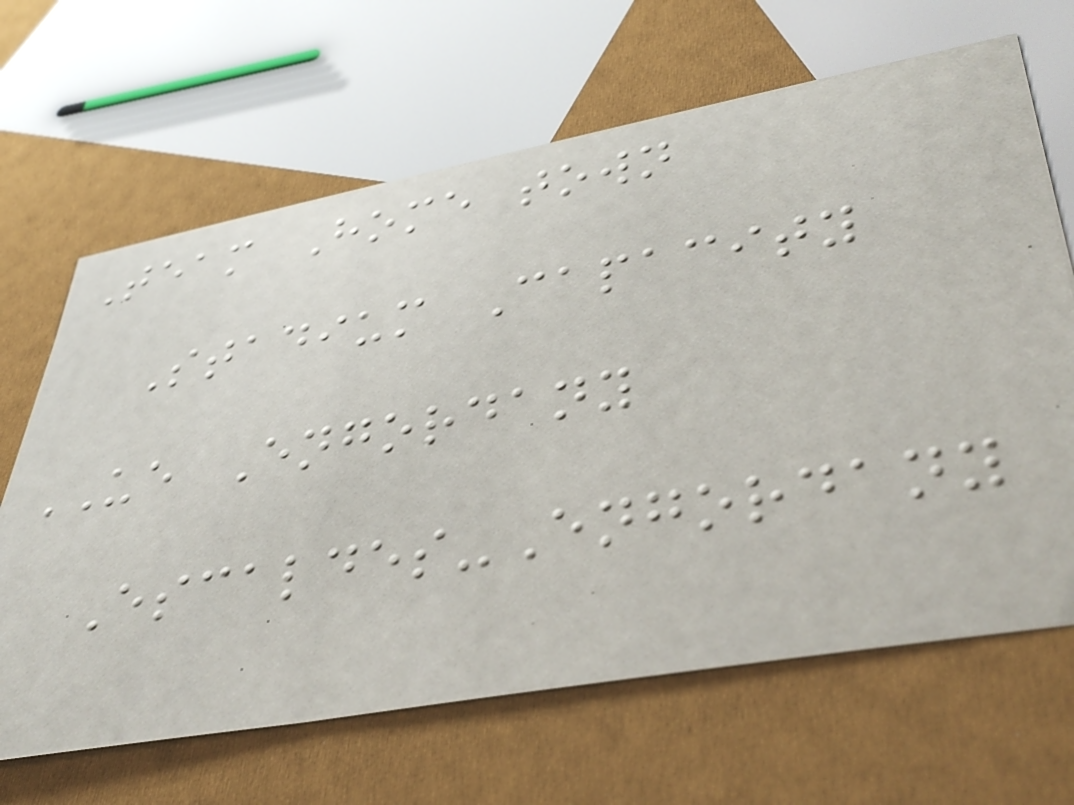Team Home town
Stadium Capacity
UE Engordany
Escaldes-Engordany
